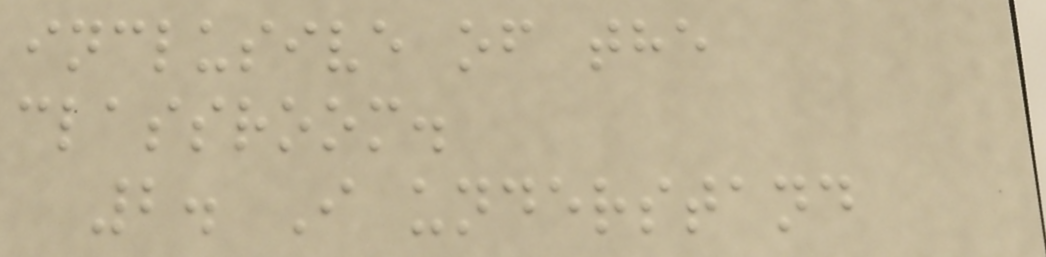inclusive of the
classroom.
2. I understand
